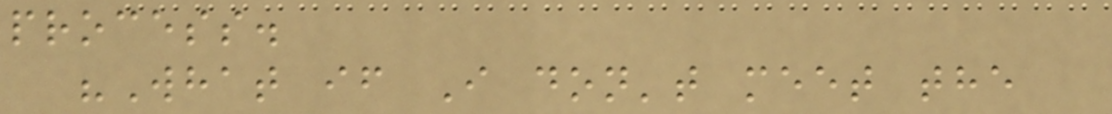process.
"What if I don't meet the
